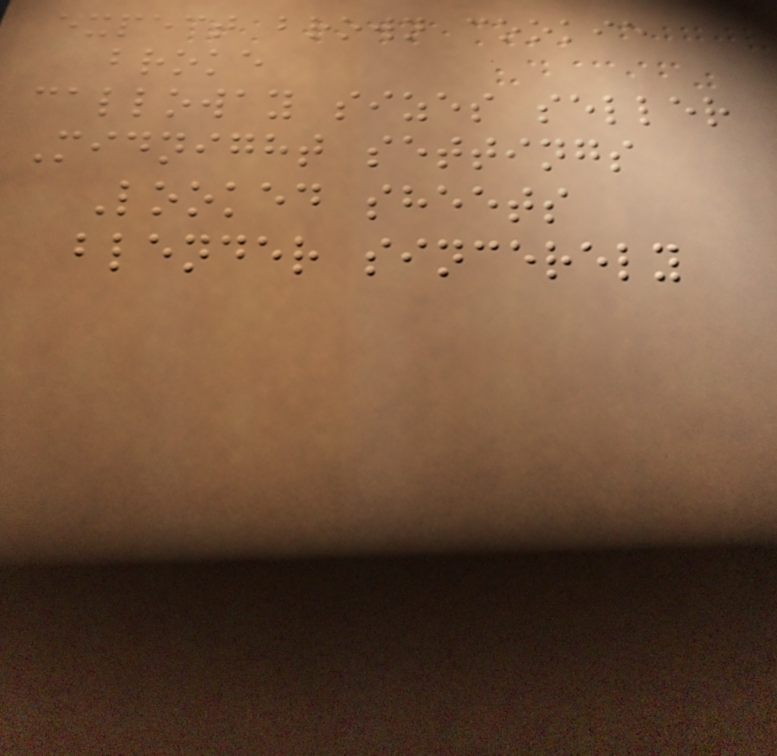expect brown cookie
broke
calloway sizes seller
Midnight settings
Looked sheets
blender sincerely
